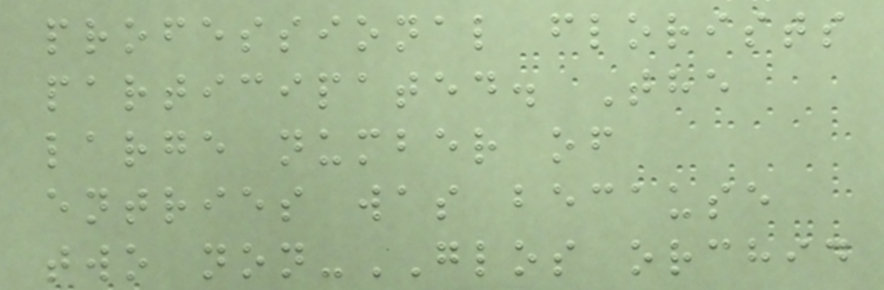professional florists
participated. The
large number of
entries was because
two non-GLOS orchid
